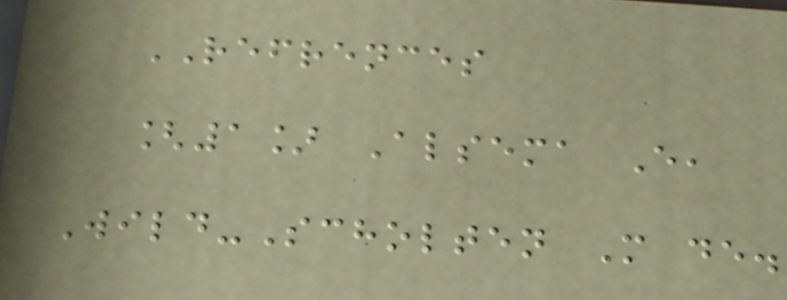REFRENCES
[1] Alsema E,
Wild-Scholten M de.
